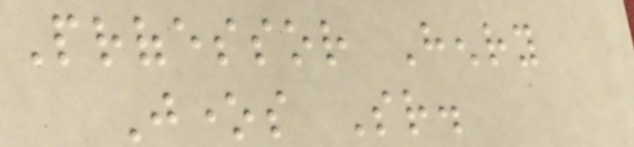Professor Henry
Jones Sr.
